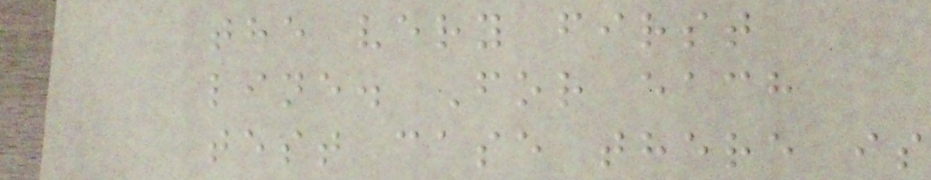the very first
line. For each
test case there is
